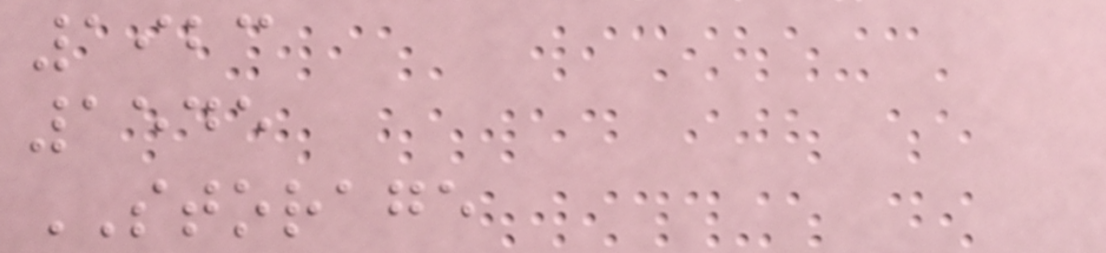1923
1545
STORAGE
